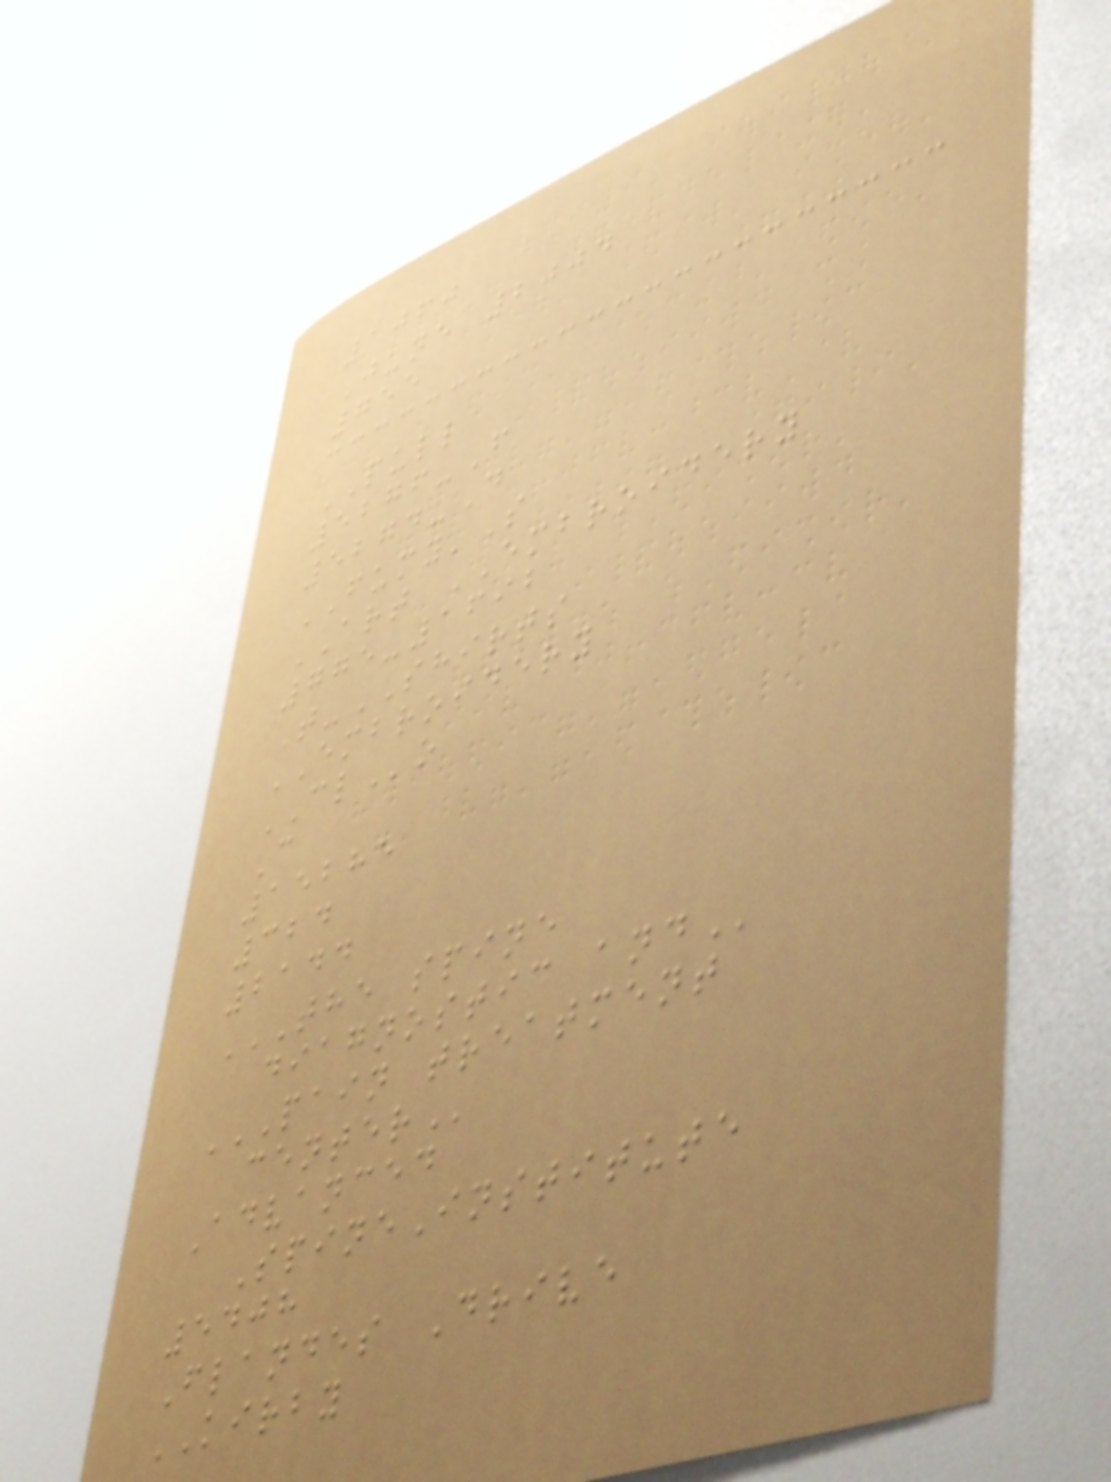1060
June 2004
755
PULL
5276-F
5274-D
FUMY'S
ART EMBROIDERY
775-1692
T-SHIRTS
EMBROIDERY
CLo
C
15285
324
2144
THE SPINE
DIAGNOSTIC AND
PAIN TREATMENT
CENTER
Advanced
SpineInstitute
5408
Flandes Drive
KIRBY
